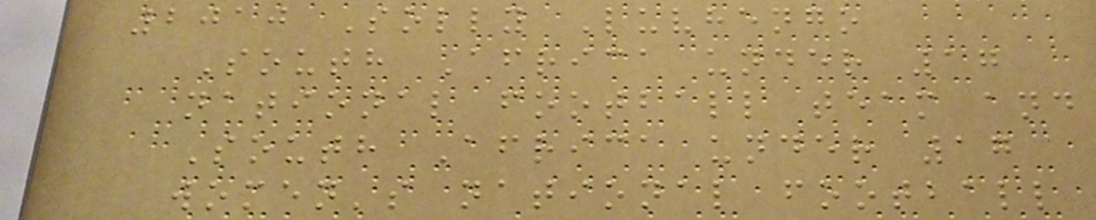2010 Solly Luvhengo
South Africa under 17
national football team and
South Africa under 17
women's national football
